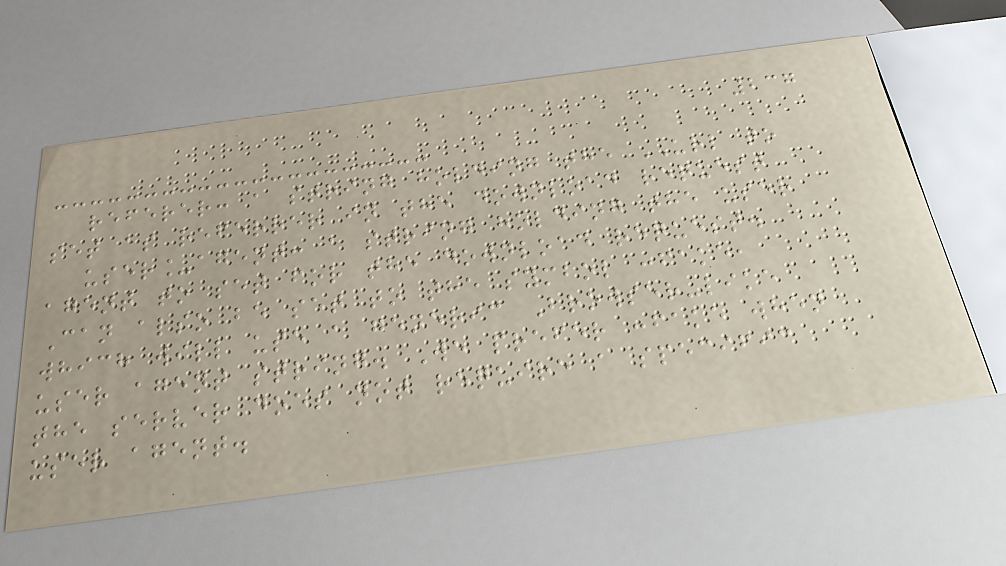237
referer: a string holding the URL to
set as referrer in the download request
user_agent: a string holding the user
agent to set for the download request.
Can also be set to the symbol :fake,
which will use a generic Browser-like
user agent string. We prefer :fake when
the server does not require a specific
user agent.
